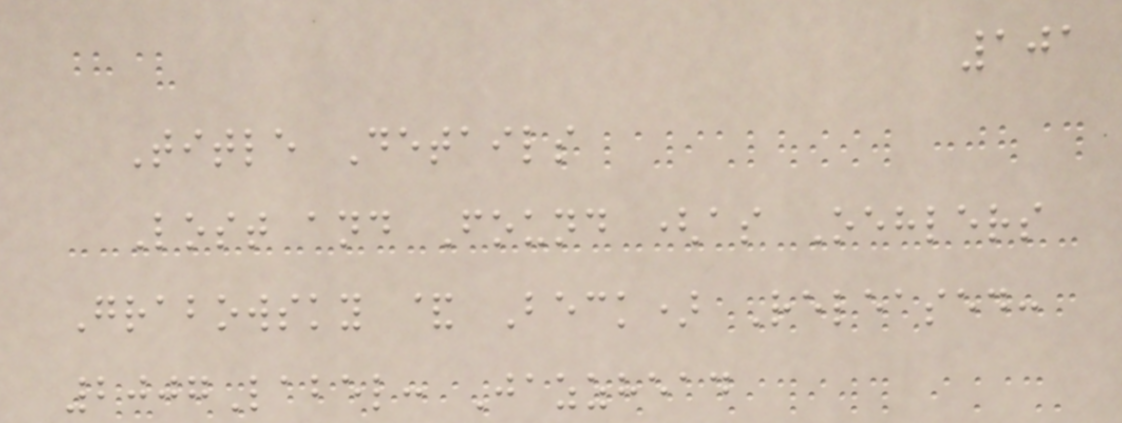101
Title Details
Lost and Found (as Oehlers
Grabowsky & Beck) Released:
2007Label: Jazzhead
